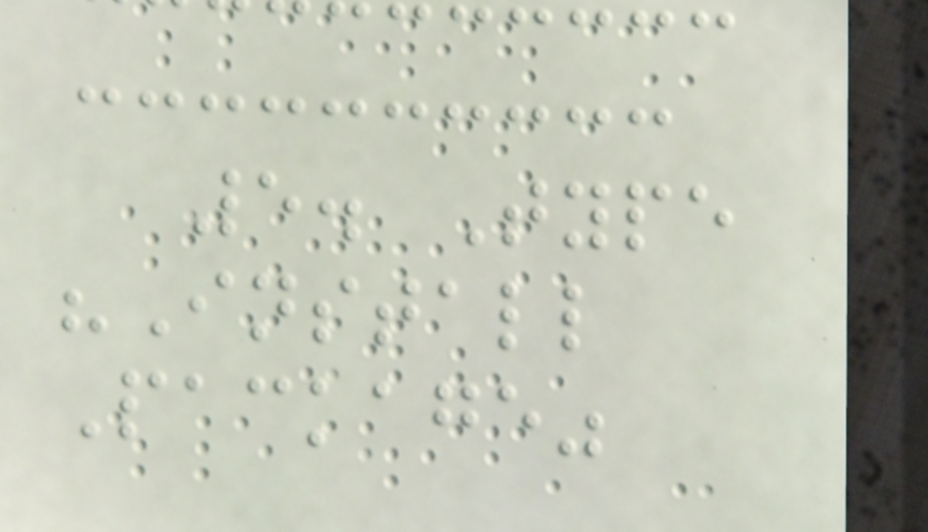5. Type
"Install
Package"
